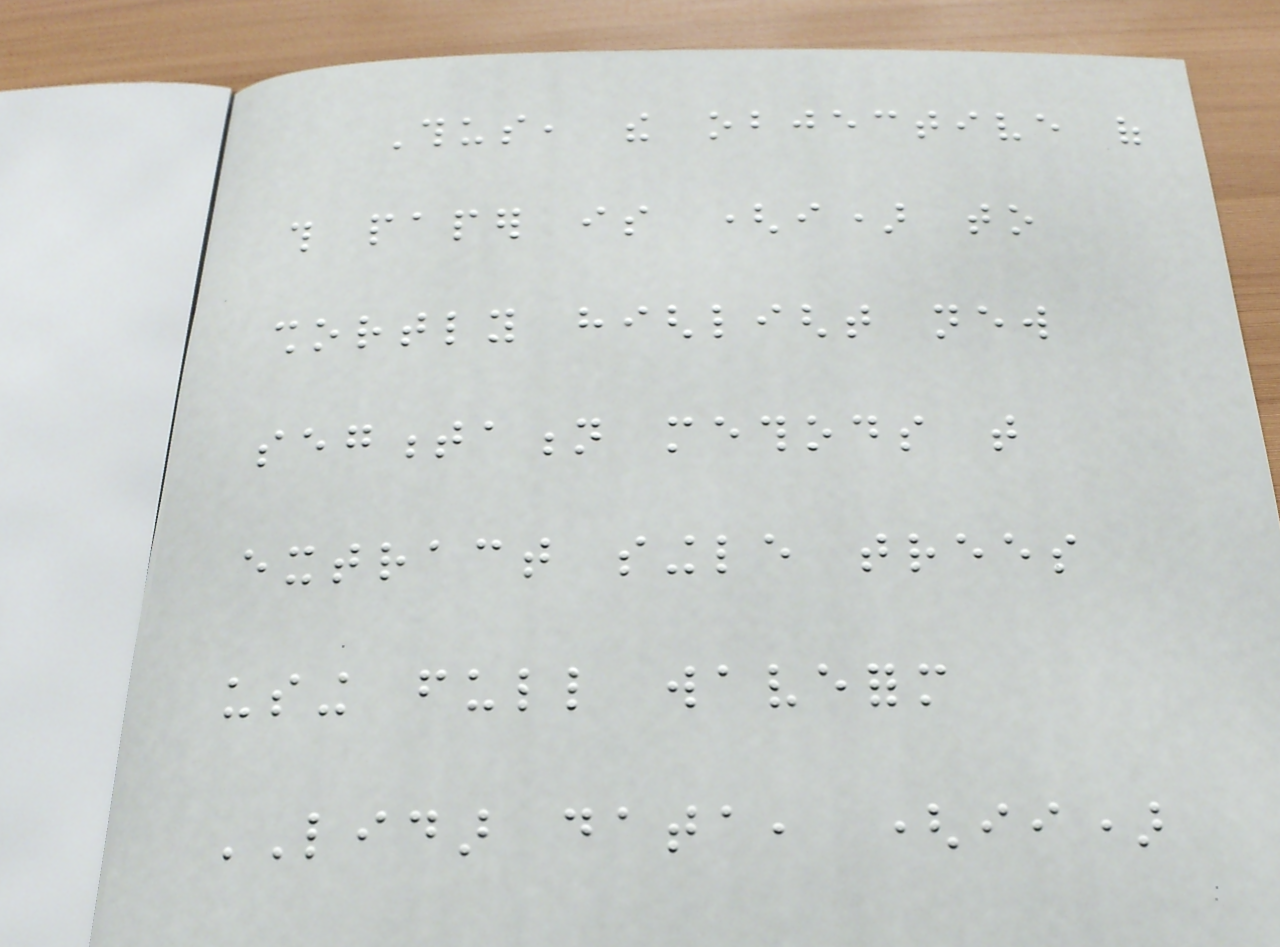Thus, the objective of
this paper is (i) to
shortly highlight new
segmentation methods that
extract single trees
using full waveform
LIDAR data, (ii)
